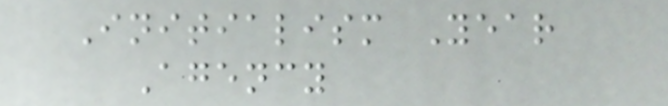Initialism Year
Agency
